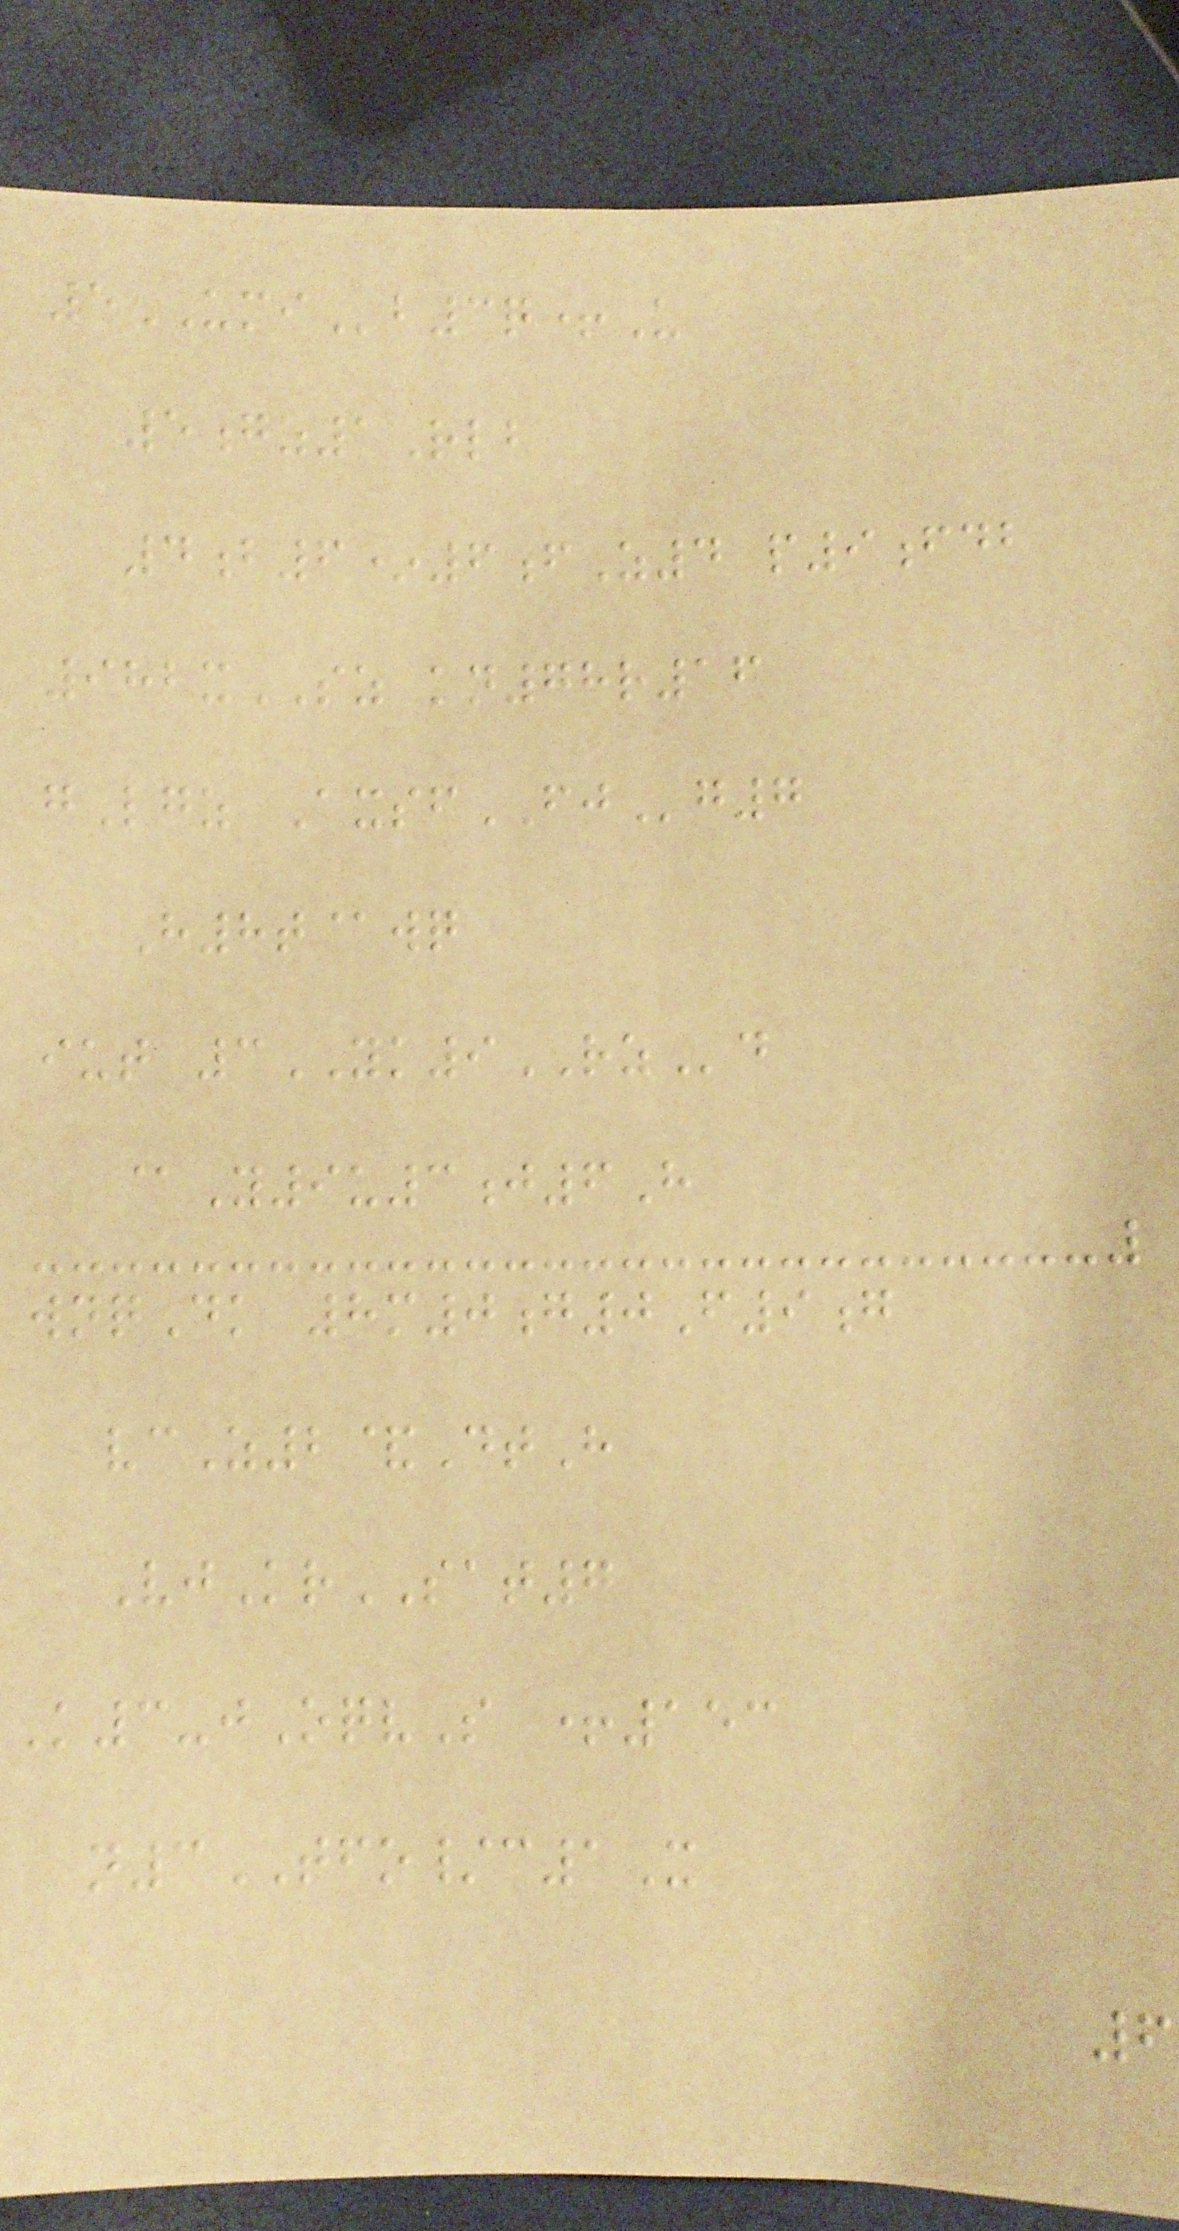5UMIb3q+U
5gz1Rlb
4b6*6fZ4 p9fdb
982xSZ kn78r16
gLgz AxsfFJg7
H8t@wq
iut 3YK9RZd
@Y9u3j6H
wnqDk 8m0g0F9g
vcZ2&DtH
VjKrSAT7
K3-jOqvS +153
n3TFO/c1X
6
